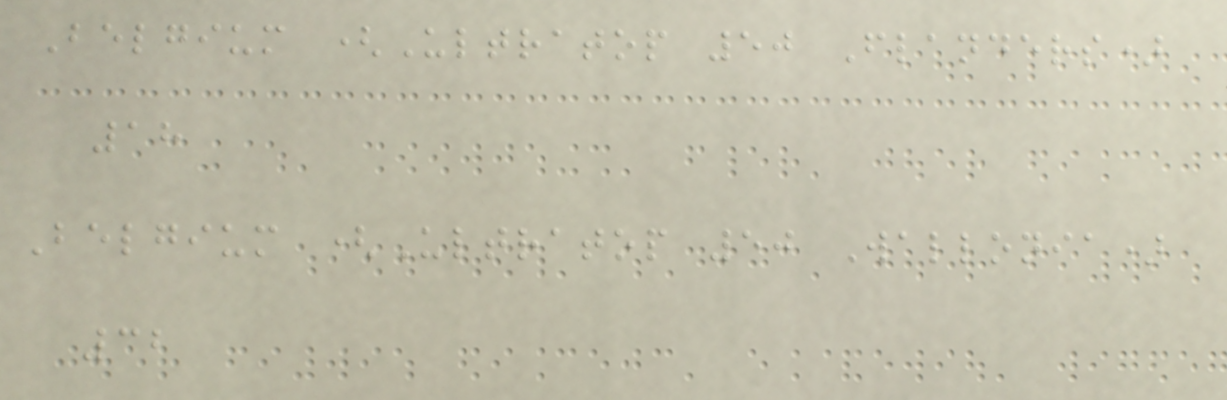Belgium (Ultratop 50 Flanders)
18
Belgium (Ultratop 50 Wallonia)
32
